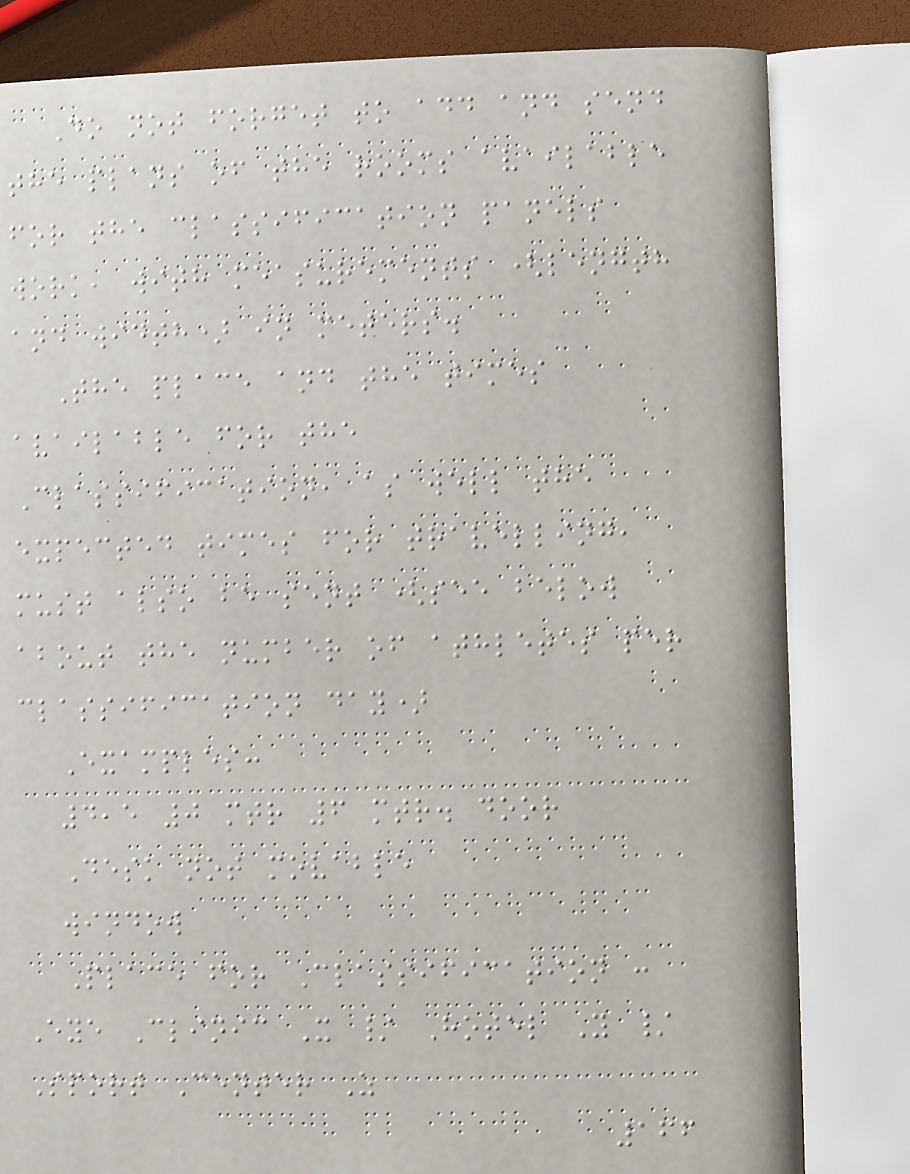Do not forget to add and send
the plans of the rooms available
for the classification panels
work, with measurements (length
and width) in meters.
The place and the times
available for the
Classification, as well the
expected times for travelling,
must also be sent (see below
about the number of athletes per
classification day)
Examples:
4,5 0 mtr 6 mtr. door
Desk not movable
window
Place for Classification :
Eye Clinic X / Hotel Y /
Sport Center Z
166
